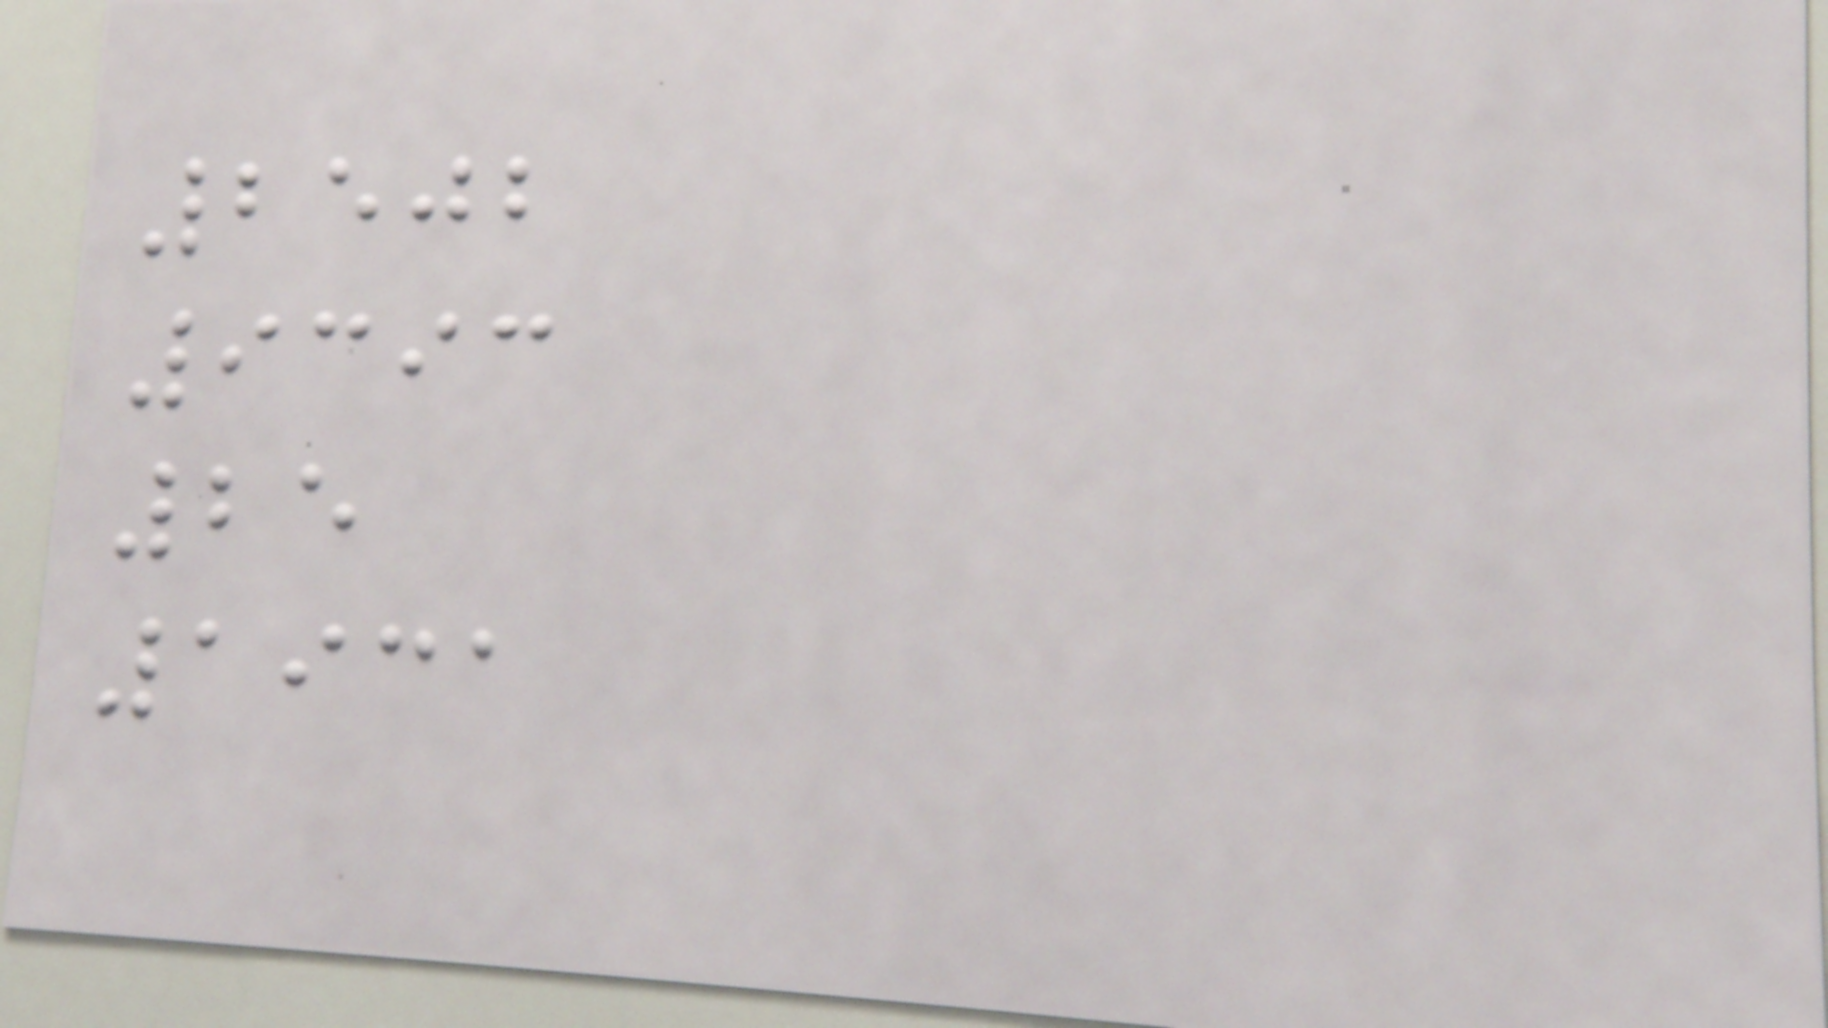2502
9393
25
1931
